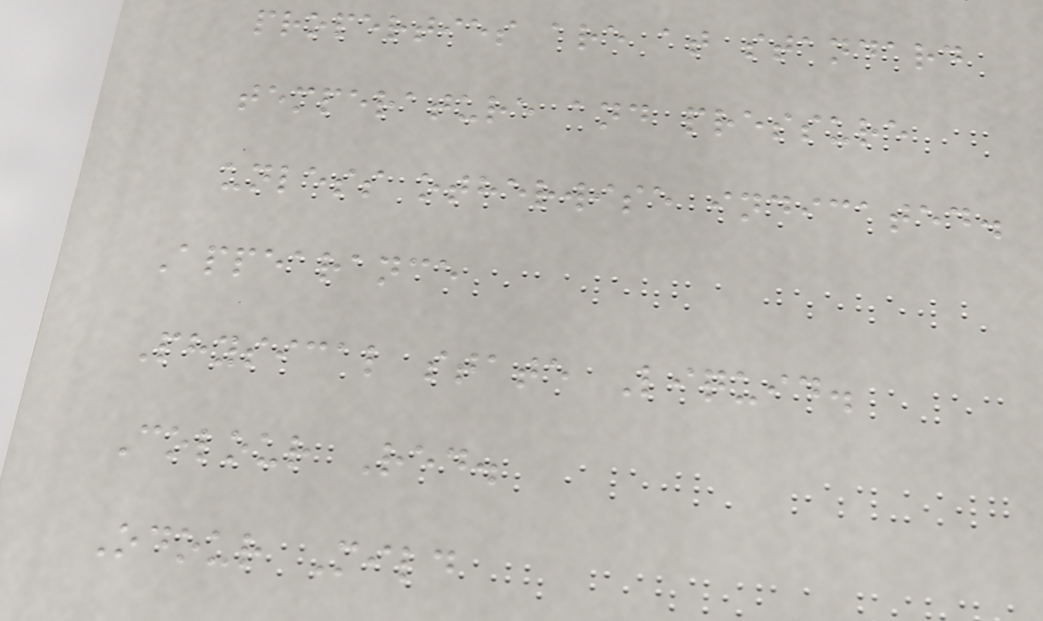properties are at standard
temperature and pressure
unless otherwise indicated.
Appearance
Physical state Liquid.
Colour Red.
Odour Mild
